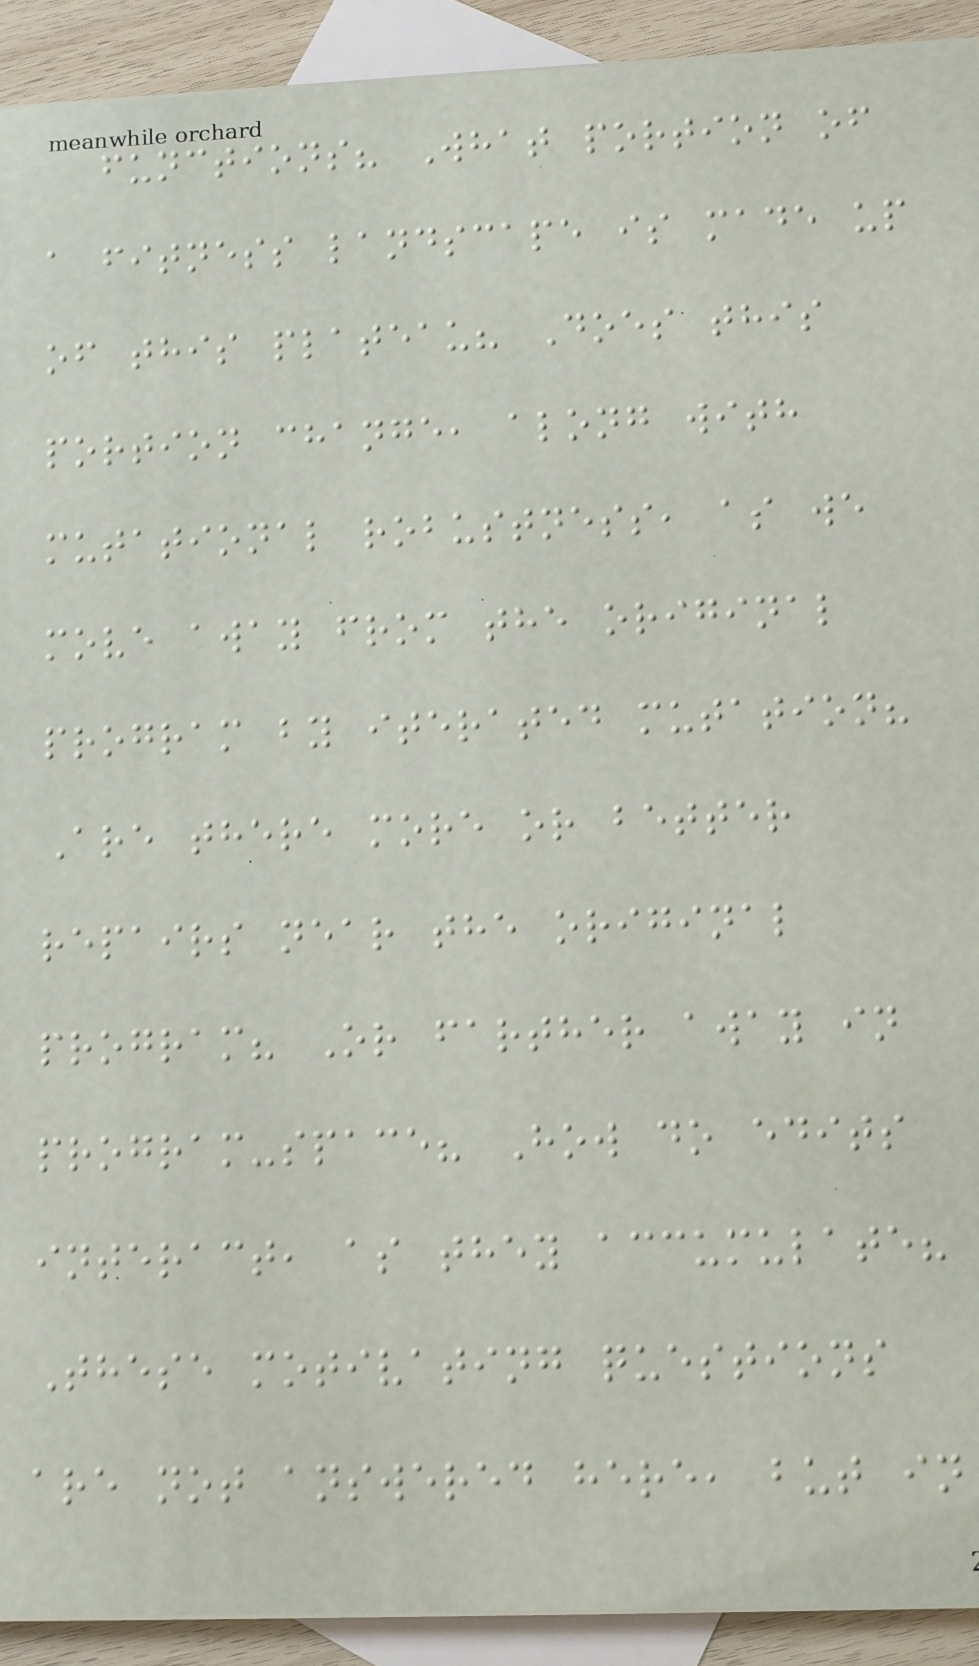functions? What portion of
a fitness landscape is made up
of this plateau? Does this
portion change, along with
mutational robustness, as we
move away from the original
program by iterated mutation?
Are there more or better
repairs near the original
program? Or farther away in
program-space? How do edits
interact, as they accumulate?
These motivating questions
are not answered here, but in
